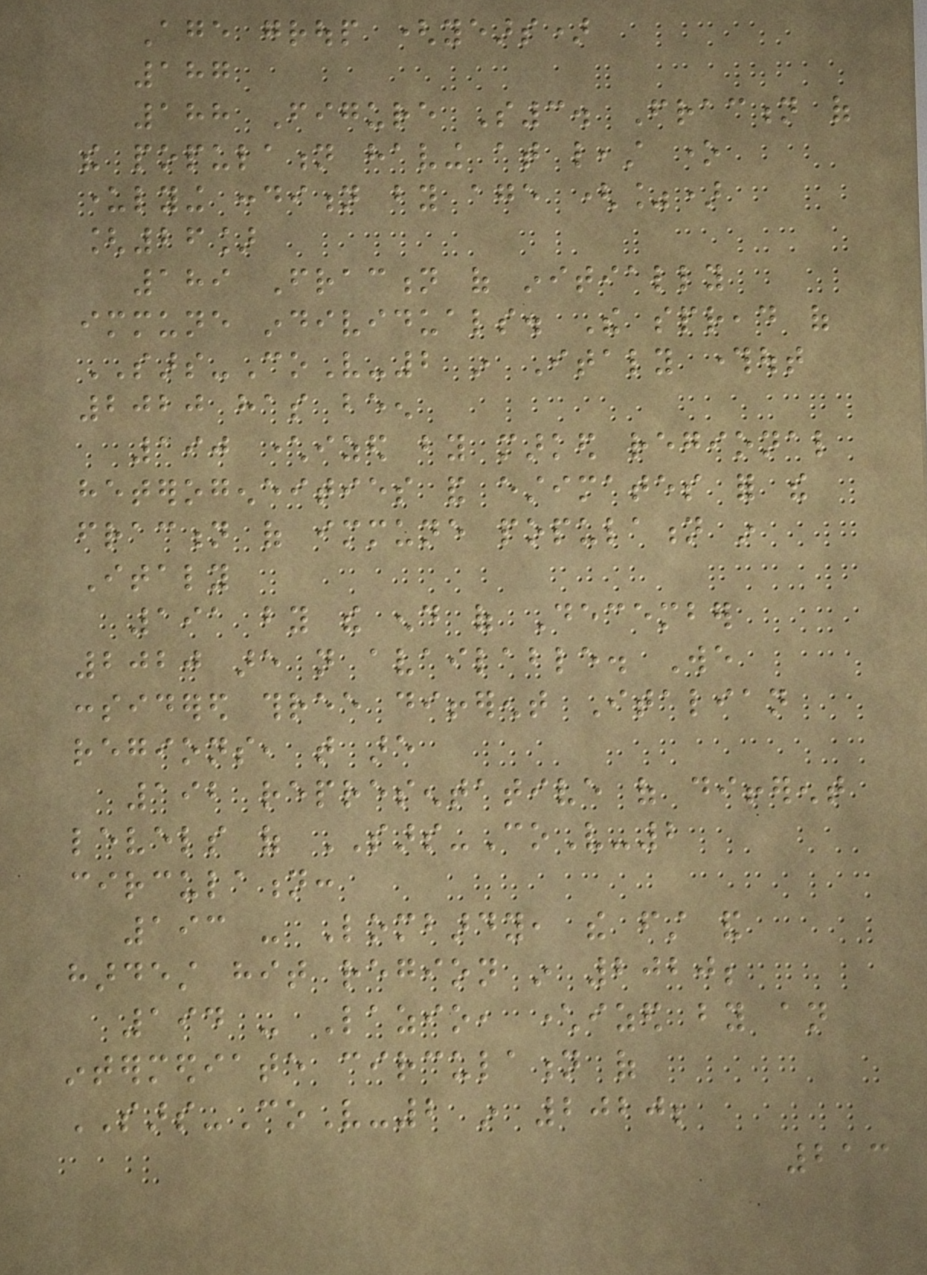Age group (years)
187
188 Figure S3. Fraction of
the population having at least one
underlying condition by age (%)
[26]
189 Fraction of initially
immune individuals. The spread of
SARS-CoV-2 in Italy throughout
2020 has been
190 characterized by marked regional
heterogeneities and estimates for the
fraction of immune population in
Italy
191 by the end of December
2020 are not available. We
considered three different Italian
regions, that are
192 representative of different
levels of SARS-CoV-2
circulation:
193 - Lombardy, the first and
hardest hit region in 2020;
194 - Lazio, characterized by an
intermediate circulation of
SARS-CoV-2 in 2020;
213
